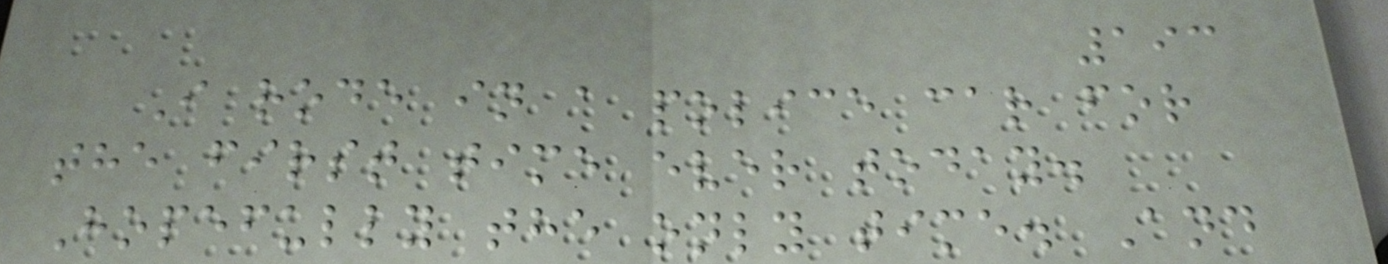193
I rode in a police car for
the first time ever today.
Hopefully the only time. And
